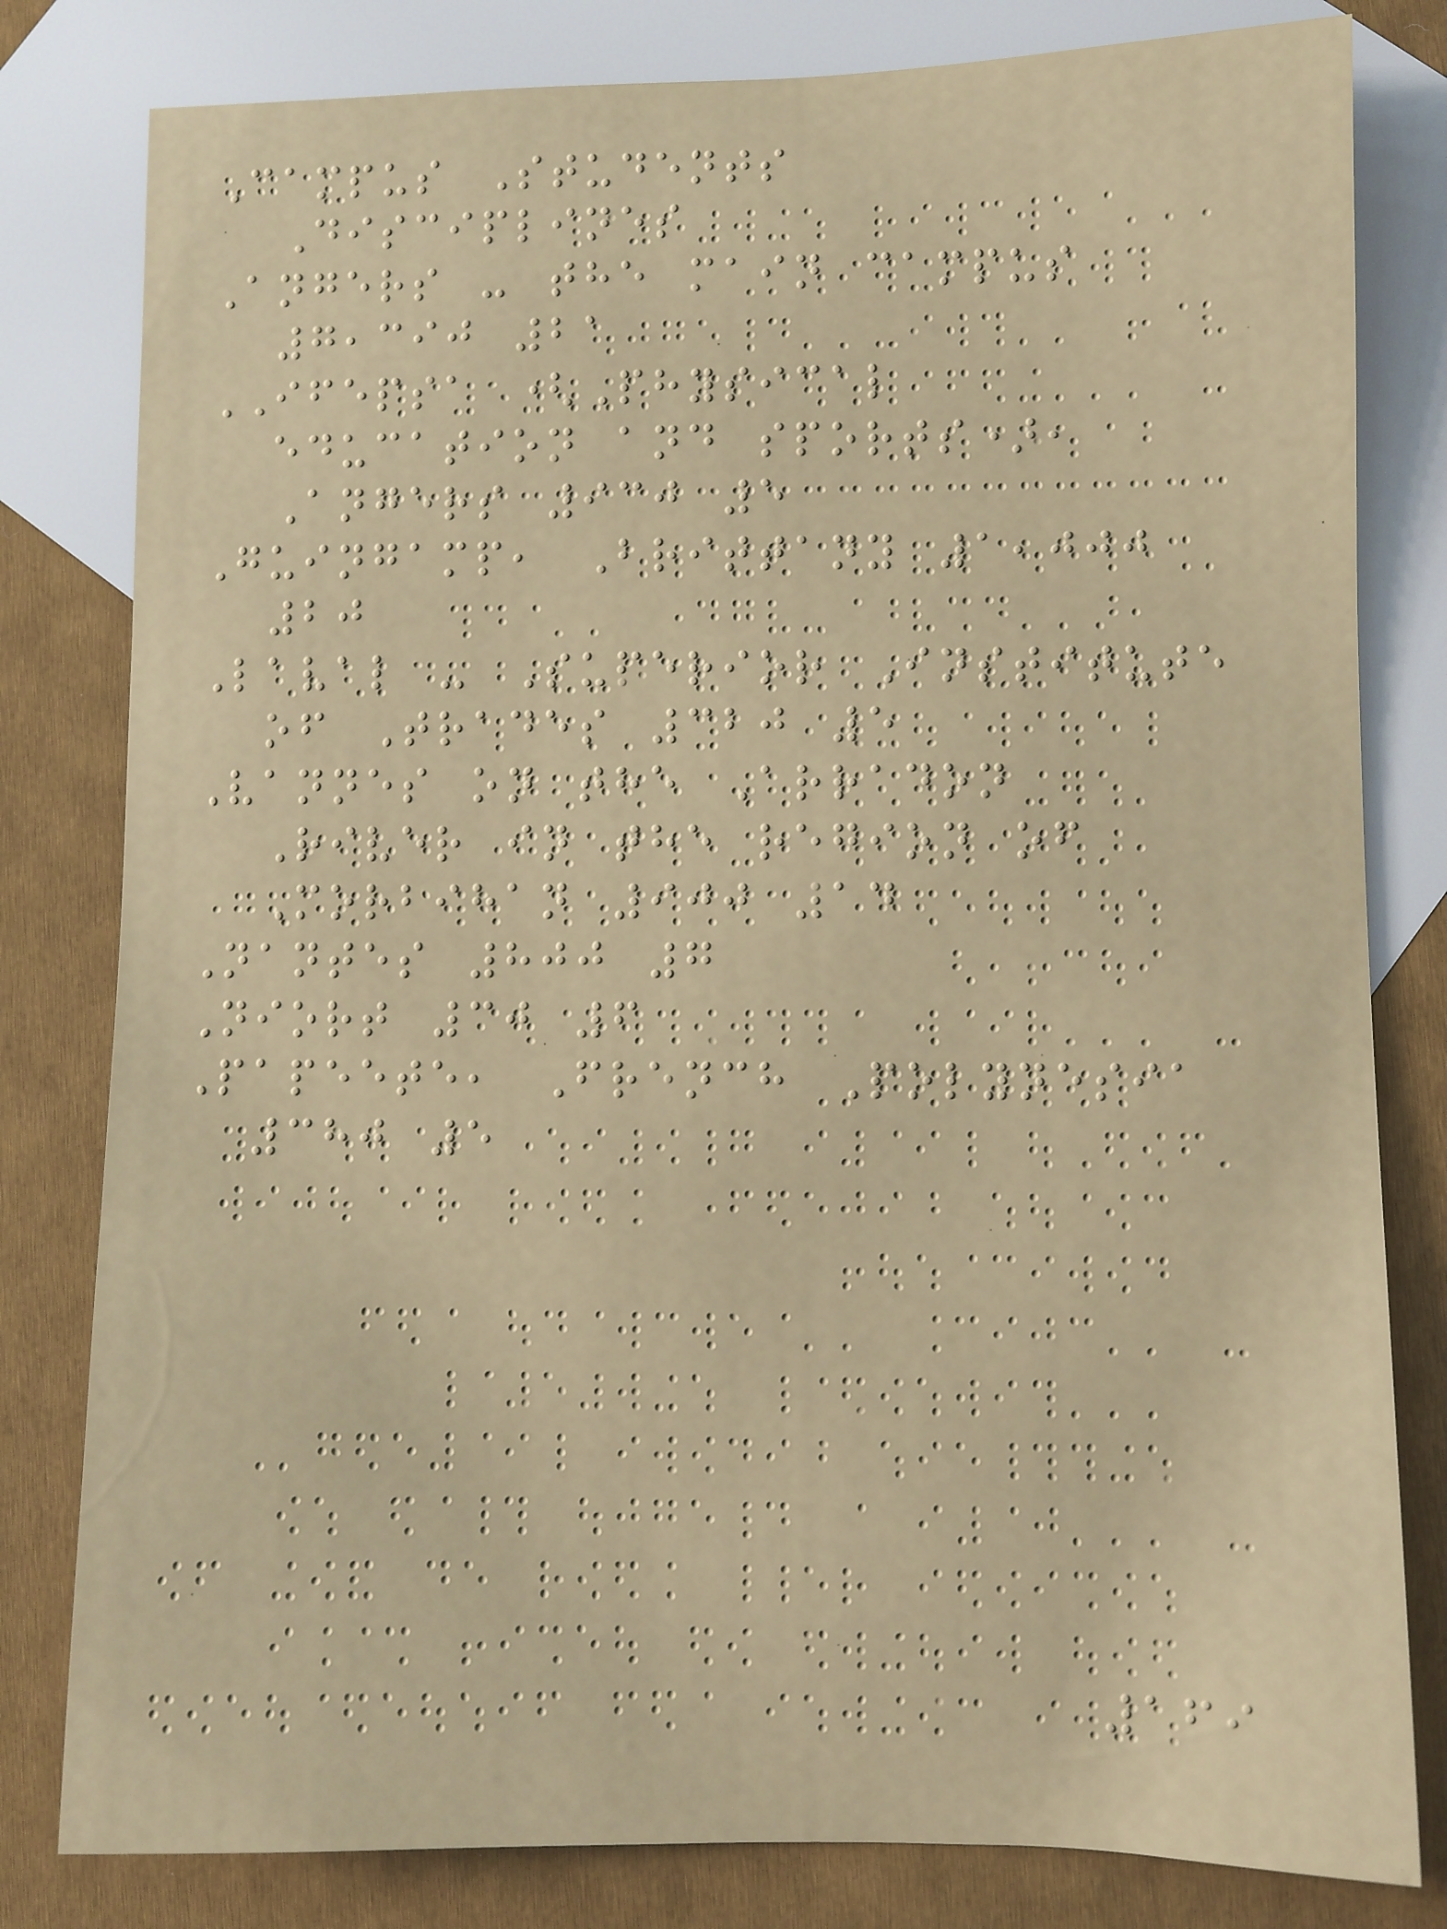Campus Students
Disciplines
Angers - the main campus
7,390 21
IFEPSA (Physical
education and sports),
Angers 930 5
Guingamp, Brittany 1,000
20
Laval - Superior Institute
of Trades 320 5
Vannes on the Arradon
River in the region of
Morbihan 900 14
Nantes 800 7
Niort 30 6
Papeete, French Polynesia
380 5
169
